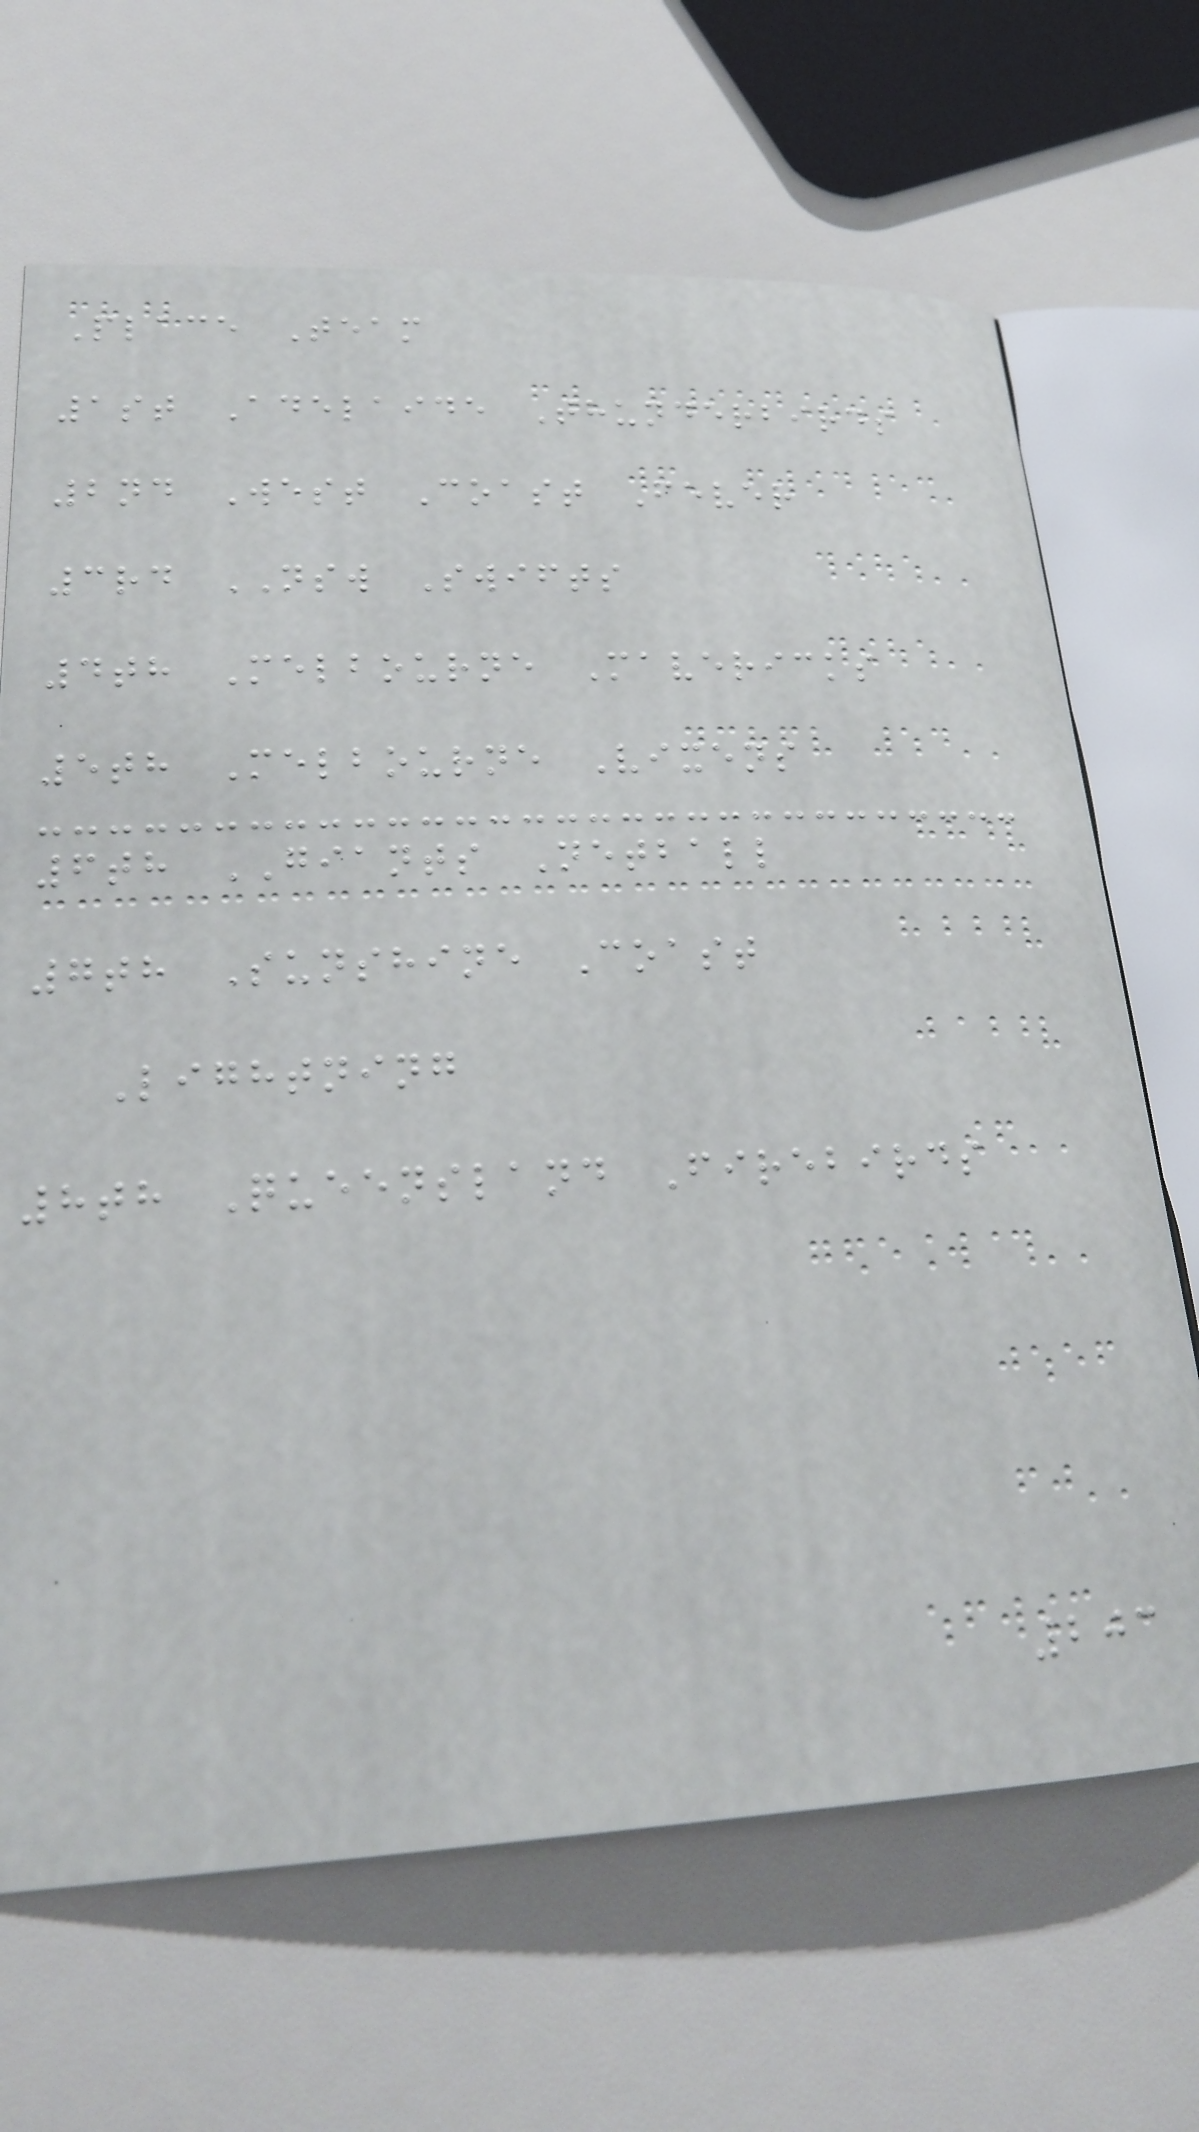Place Team
1st Adelaide Thunderbirds
2nd West Coast Fever
3rd NSW Swifts
4th Melbourne Mavericks
5th Melbourne Vixens
6th GIANTS Netball
7th Sunshine Coast
Lightning
8th Queensland Firebirds
203
